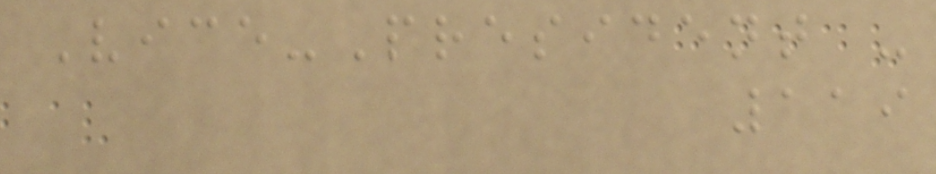Vice-President -
119
